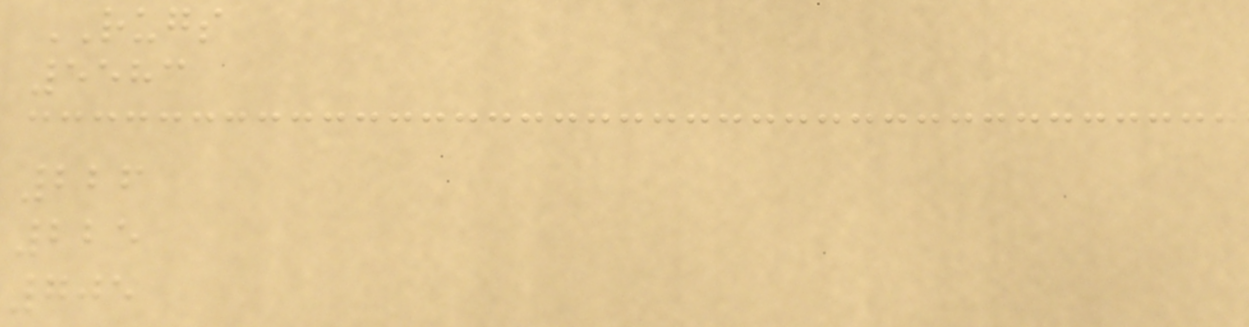RUGS
5583
226
225
705
